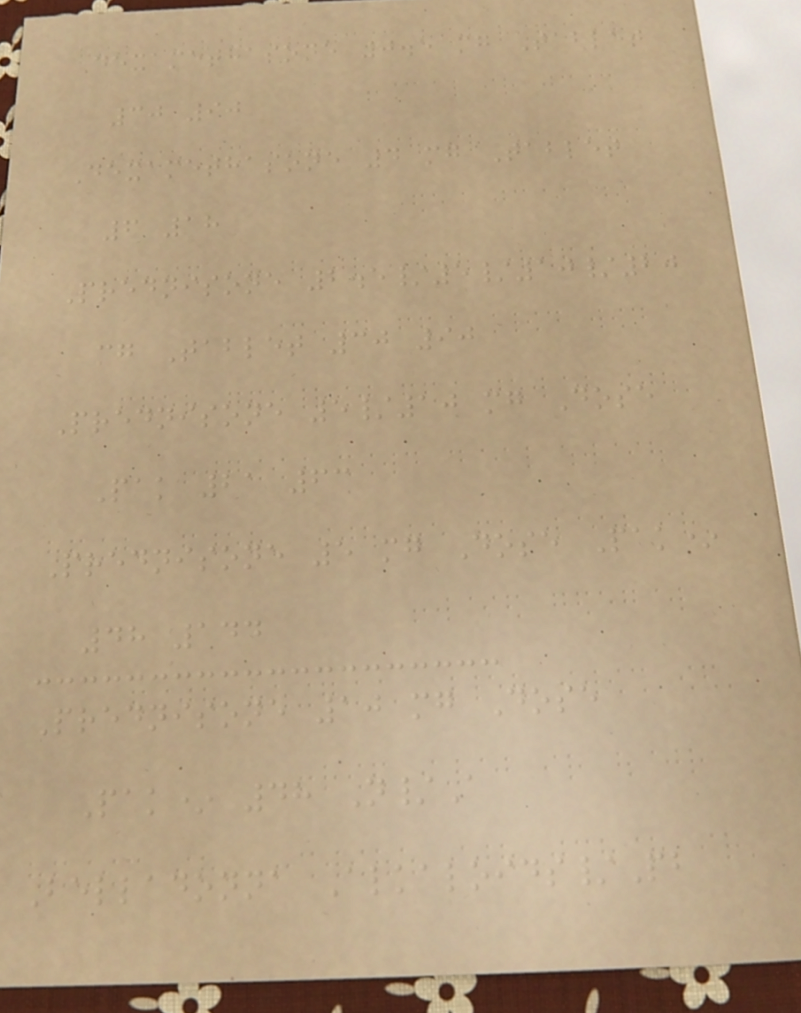Dexamethasone 0.5 mg Tablet
30 90
Dexamethasone 4 mg Tablet
6 18
Prednisone 2.5/5/10/20
mg Tablet 30 90
Prednisone 5/10 mg Dose
Pak 21 63
Prednisone 5 mg Dose Pak*
48 144
Prednisone 10 mg Dose
Pak* 48 N/A
Belladonna Alkaloids/Pb
